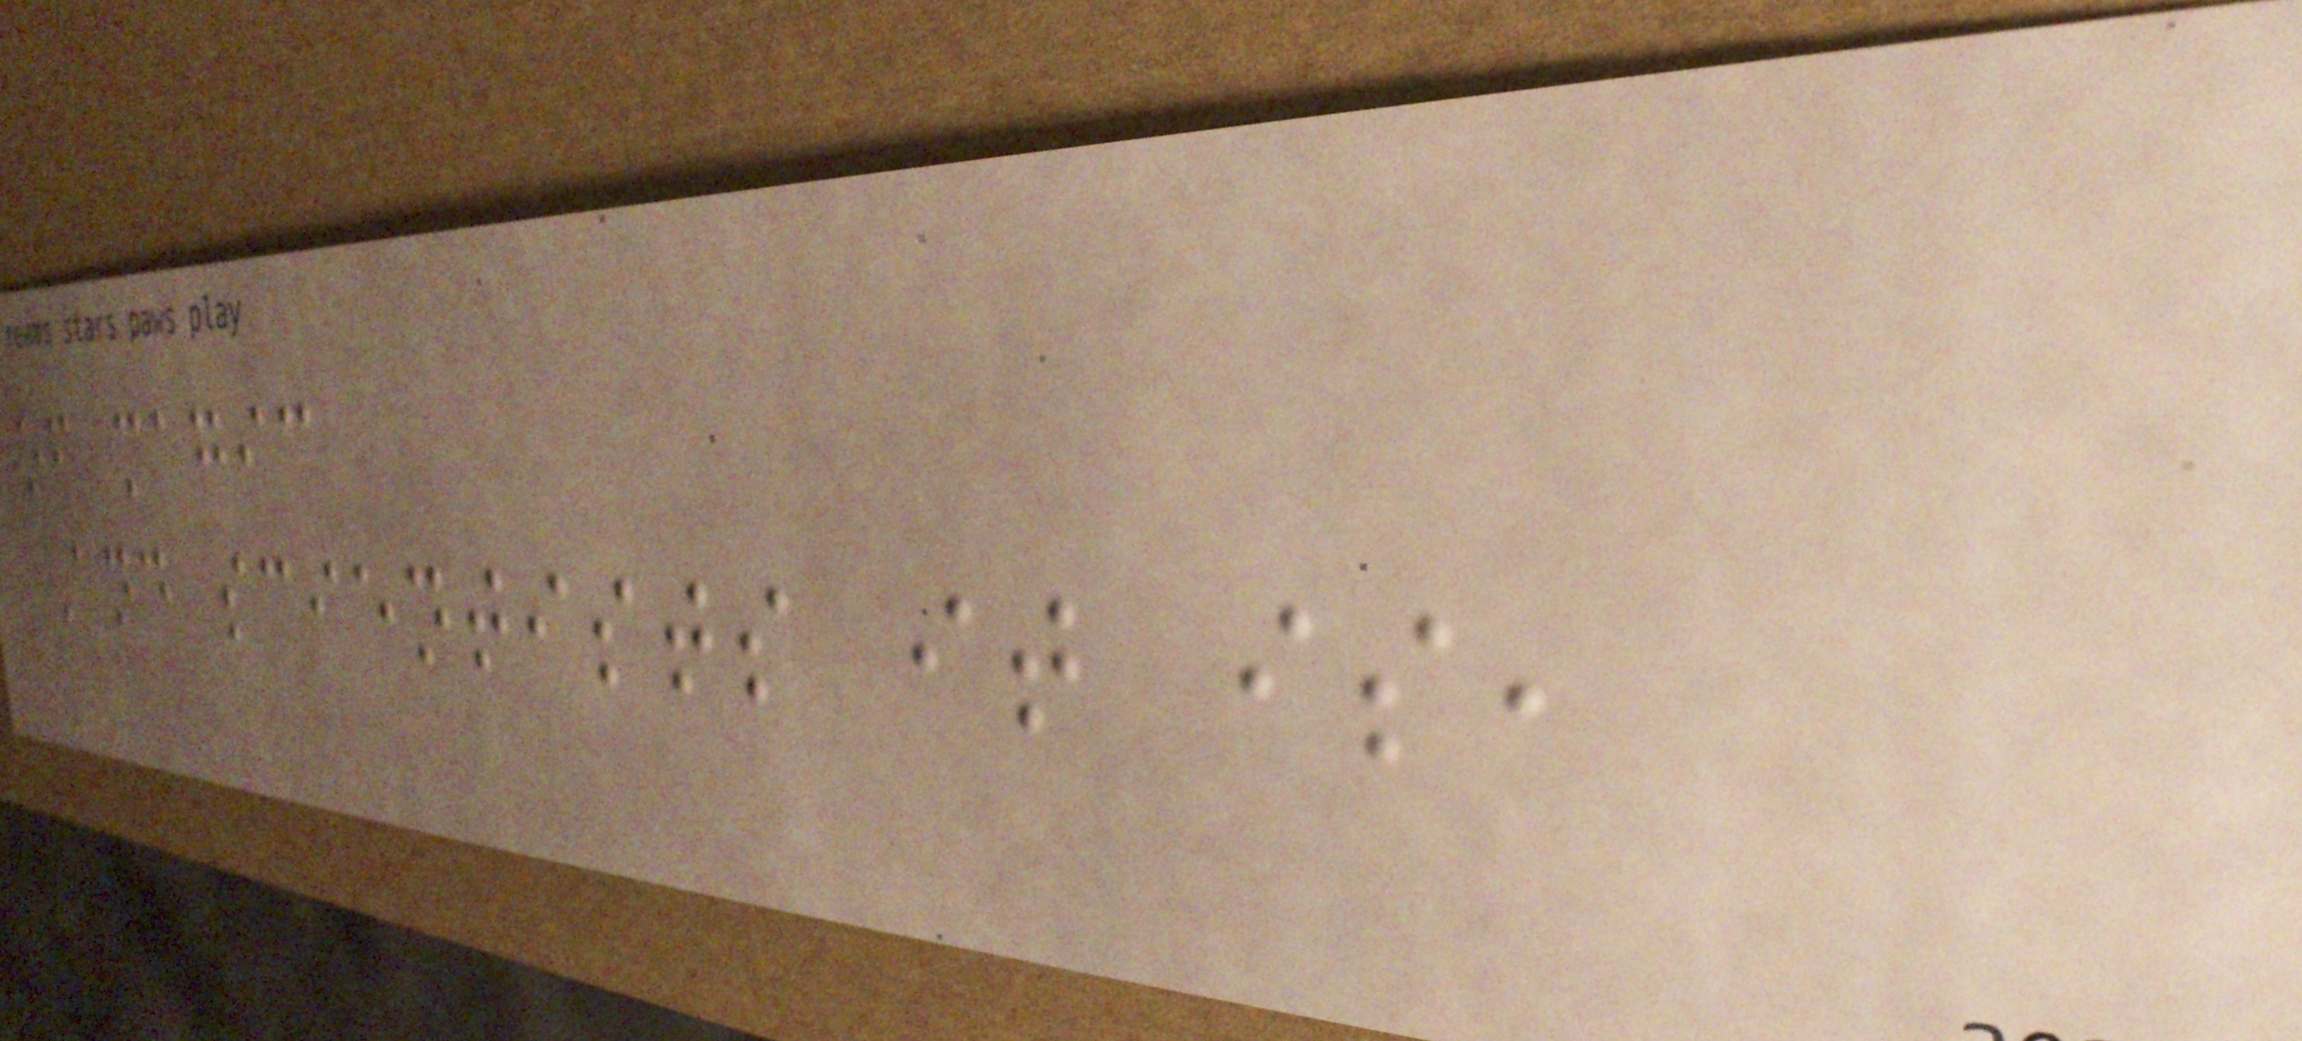of magic
And scientists it is,
